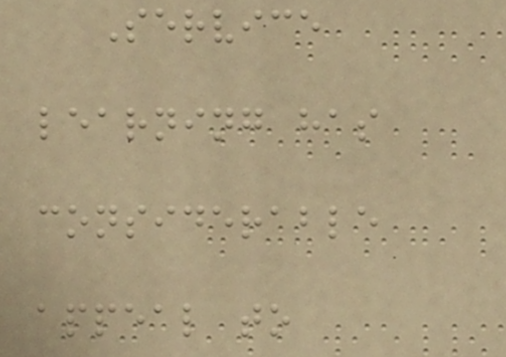Service
learning has
considerable
appeal to
